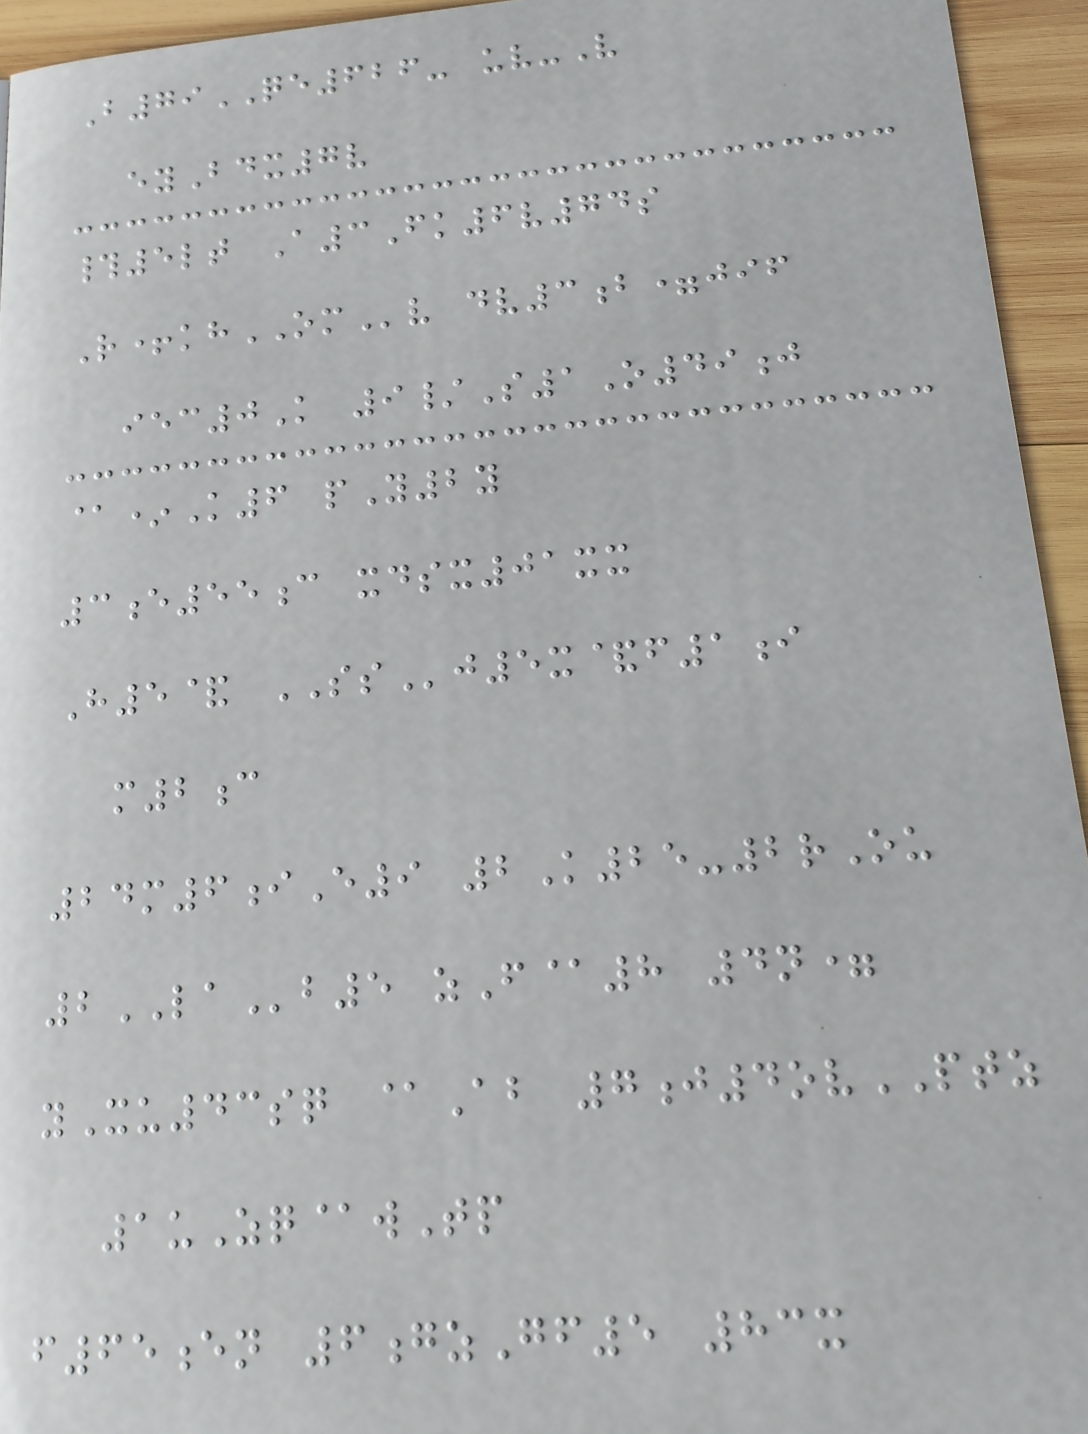B79QE626- uv-V
eyBdx7v
#5lt A3Fk6v74s
R+khOMv dv3b=jif
iec0K 9/S1O49j
@*K6 pY2y
3e55c xdsx01xx
H5& SSj5x&f1i
m2c
24m6iE9 2K25-2rOu
2LAb5 zF@8 4n=
yXu43sq @Ab 7j4ovPTZ
1uZq@wTp
f65en 6gzGf5 83x
